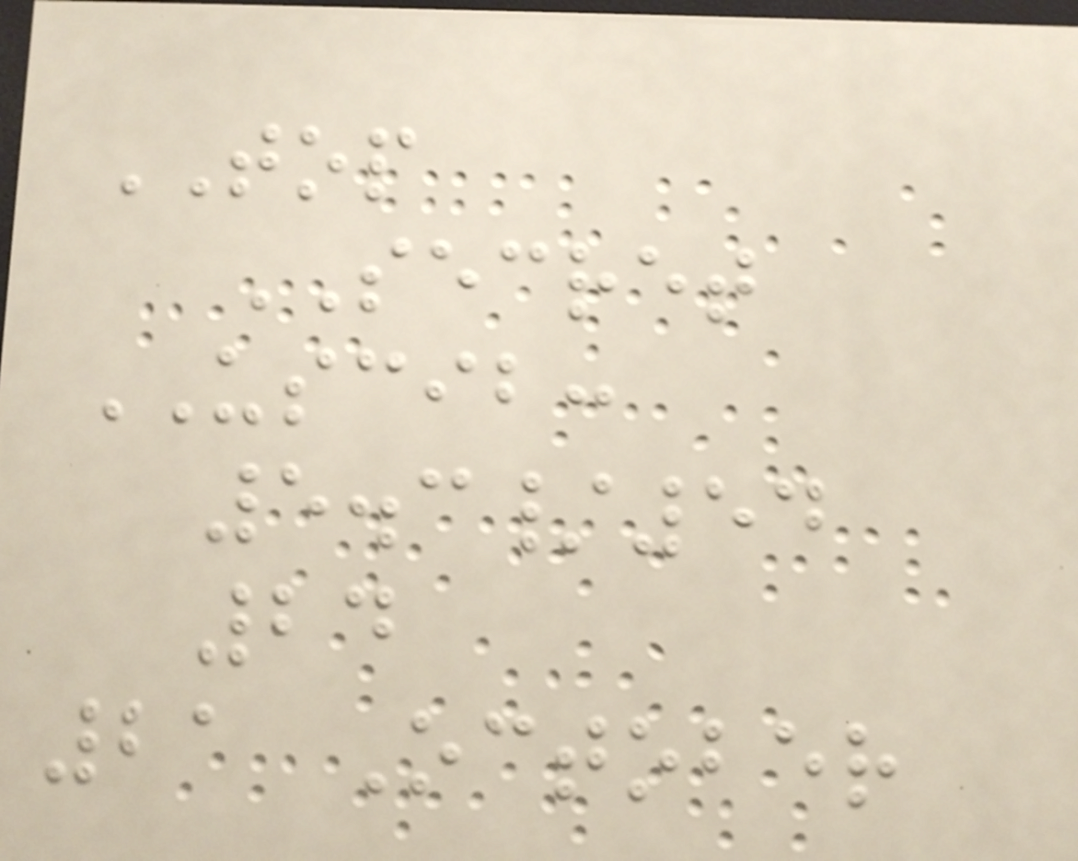TOP
SECRET
USCIB:
5.3/54
24
21 October
